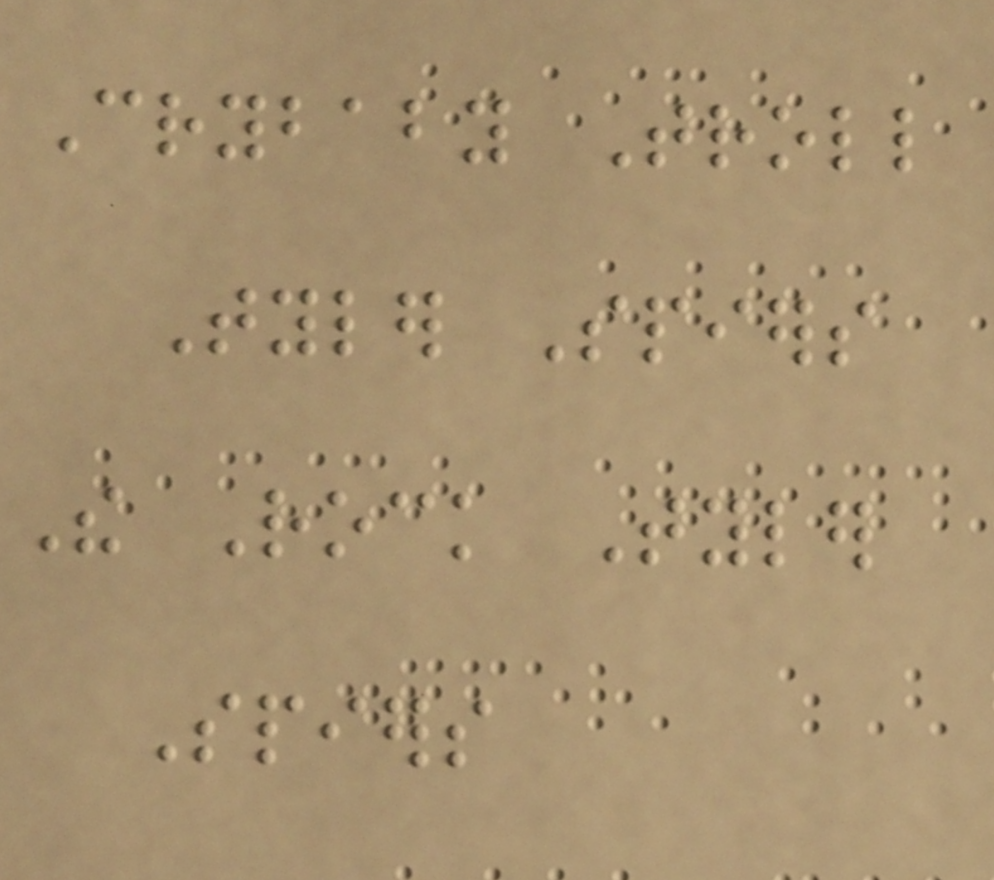Crybaby Troll
Tyler Spiers
The Rock Tyler
Spiers
